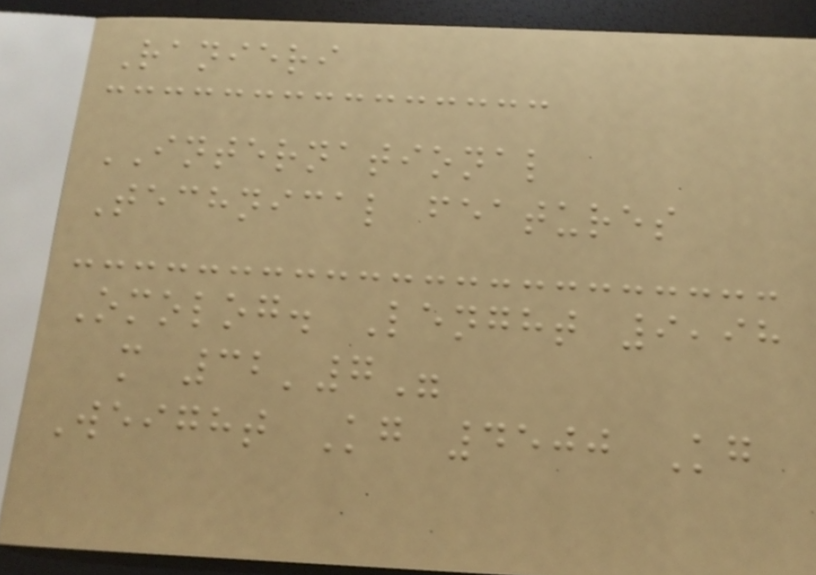Ranieri
INTERNATIONAL
Technical features
Omolog. Lenght 9,98
m 32'7"
Weight Kg 4500 Kg
